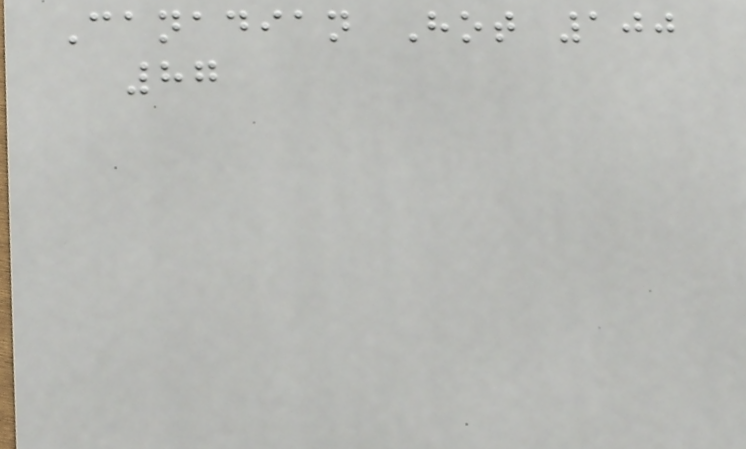Canadian Hot 100
87
